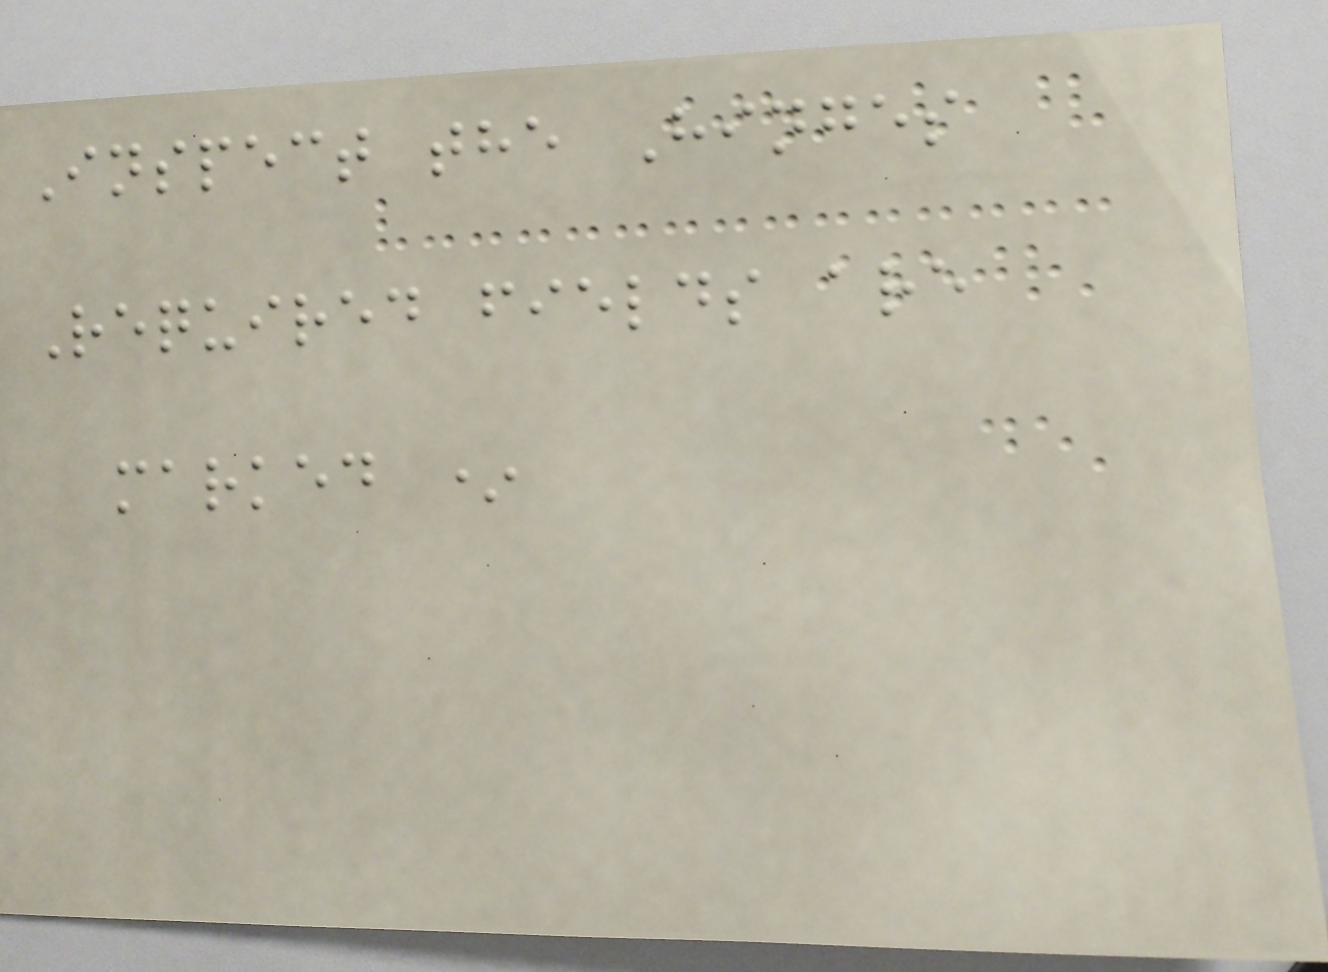Inspect the Hinges
Required fields are
marked *
